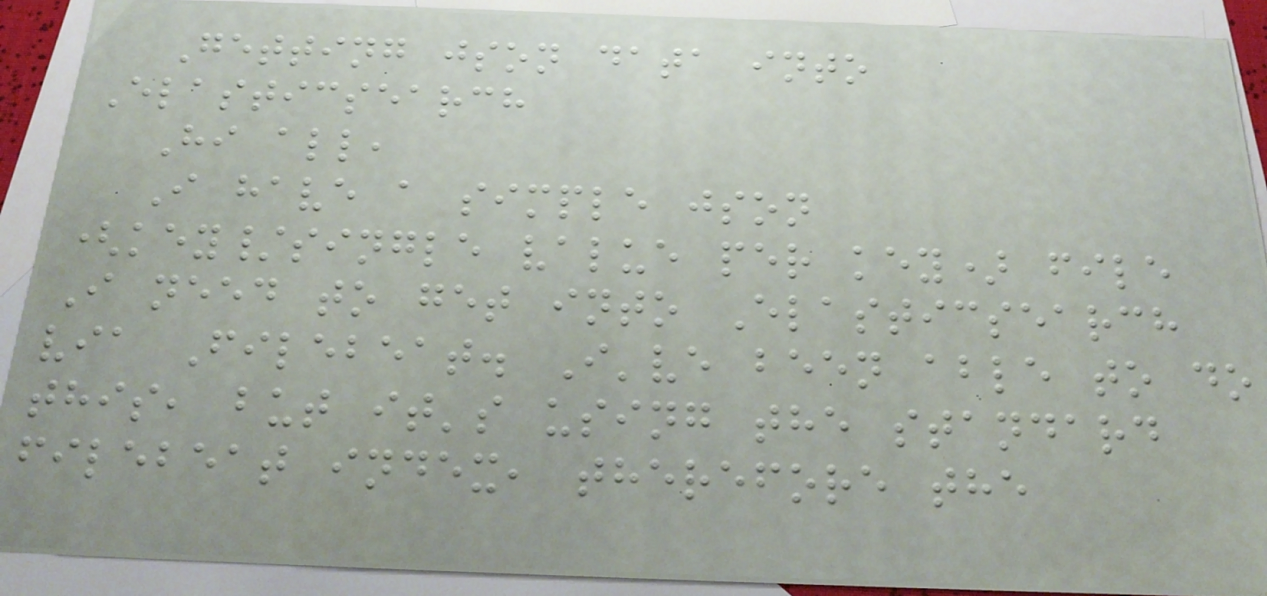Getting json data into
Elasticsearch
Hi all,
I have a simple json
(key/single value per key) file
I need to get into Elasticsearch
via Filebeat. I've been able to do
this, but it's using the standard
filebeat index, therefore the
